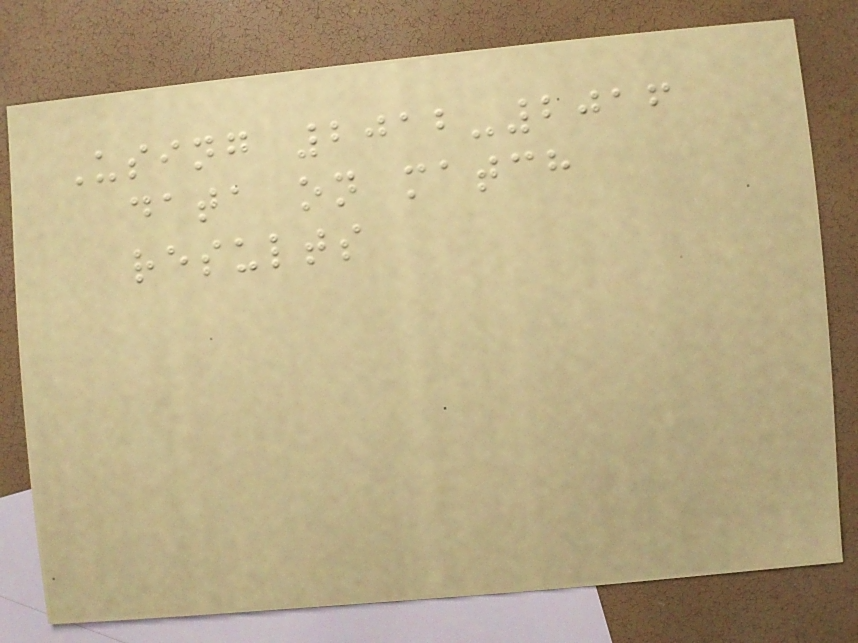Using 2012-2016
data on match
results
